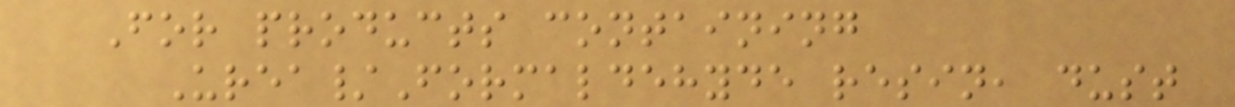For products containing
Urea/Formaldehyde resin, dust
